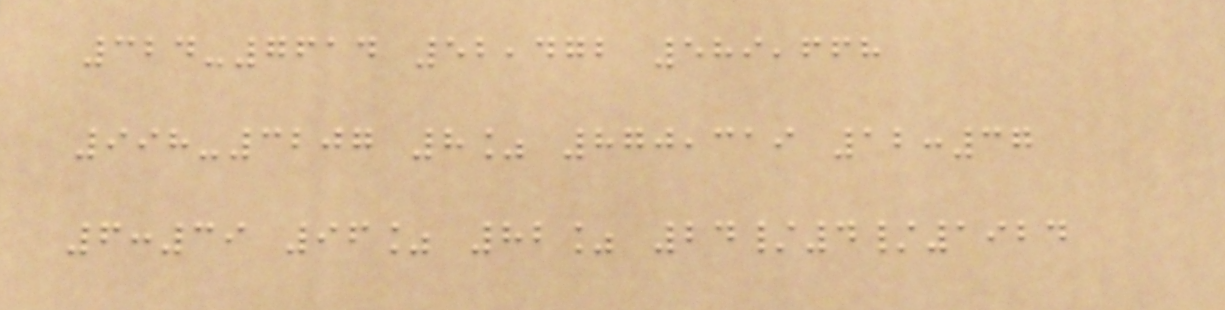324-7614 52,472 589,668
998-3207 8% 870,319 12:37
6:39 96% 82% 24/4/1924
